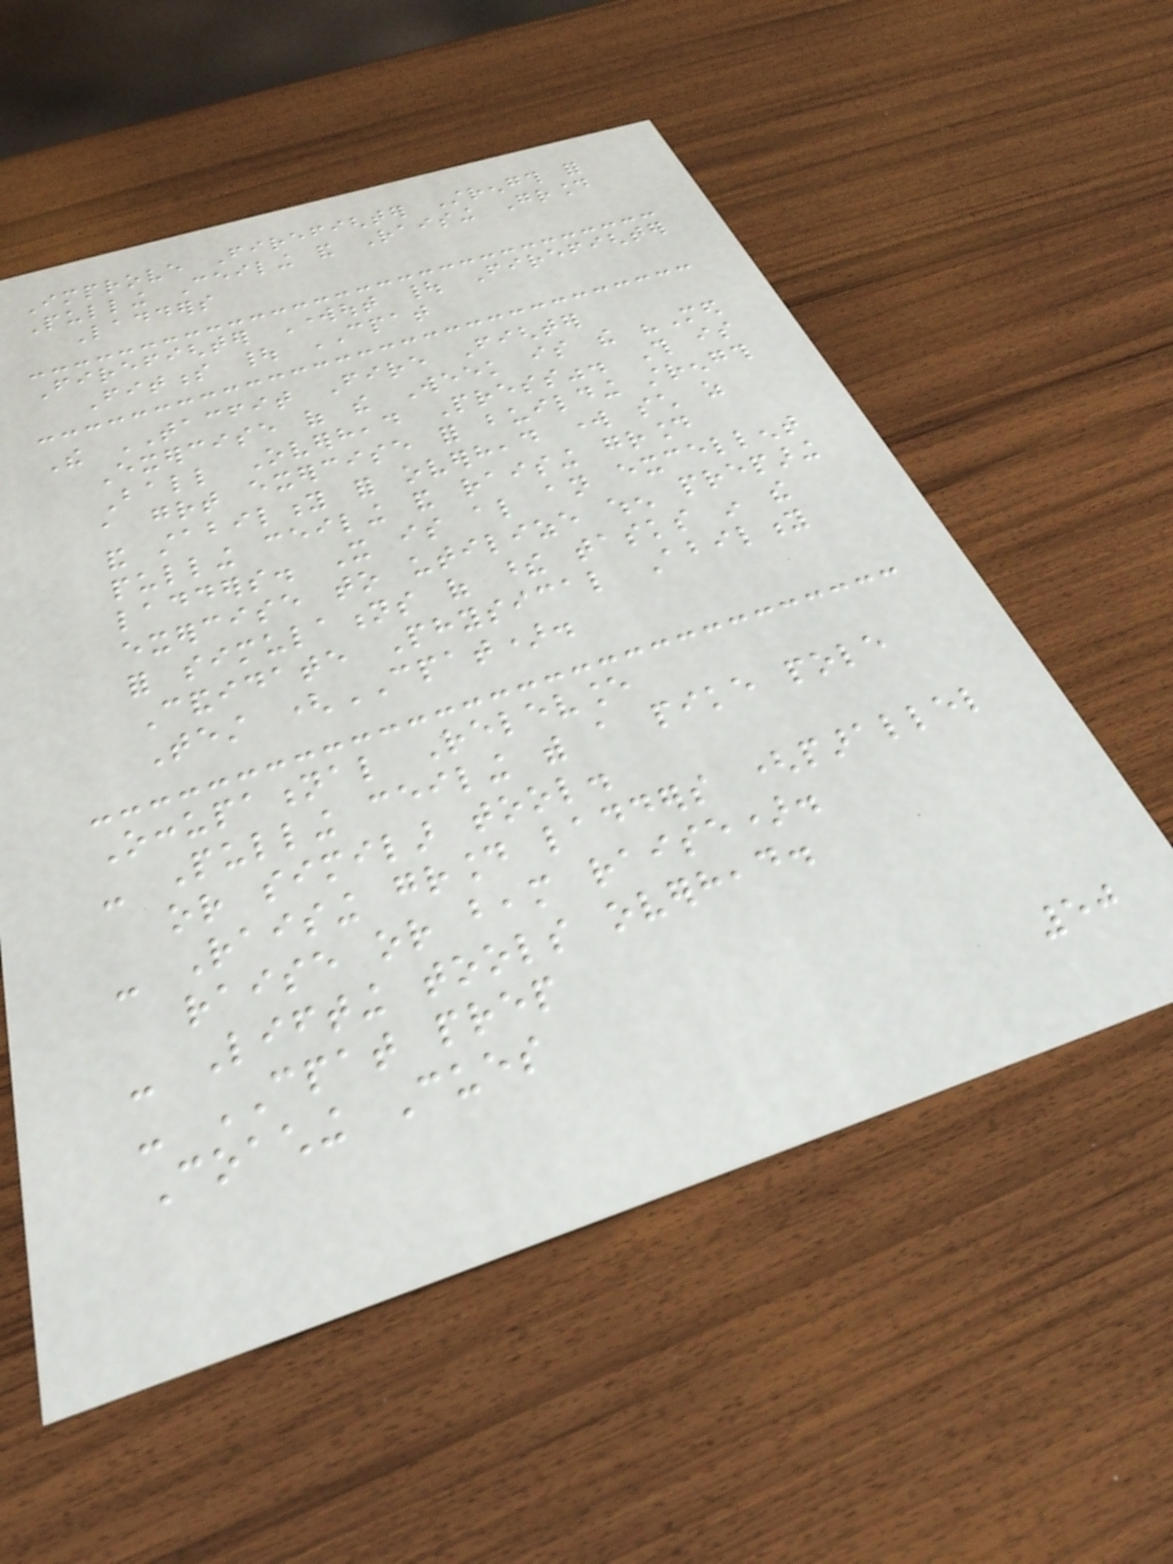Improve Firefighter Strength for
Pulling Ceiling and Raising Ground
Ladders
Firefighter Workout | Firefighter
Fitness | CPAT
The TACFIT Fire Fighter
Exercise of the Week is the "Med
Ball Overhead Press". This is
a great exercise for building strength
and stability for overhead work such as
pulling ceiling and raising ground
ladders. It is also an excellent
exercise to utilize when preparing
for simulations of these tasks in the
Candidate Physical Ability
Test (CPAT).
Occupational Relevance
- Pulling ceiling with a pike pole
or similar tool.
- Raising ground ladders (parallel
raise or beam raise).
- Lifting tools overhead.
- CPAT prep
Coaching Cues
50
